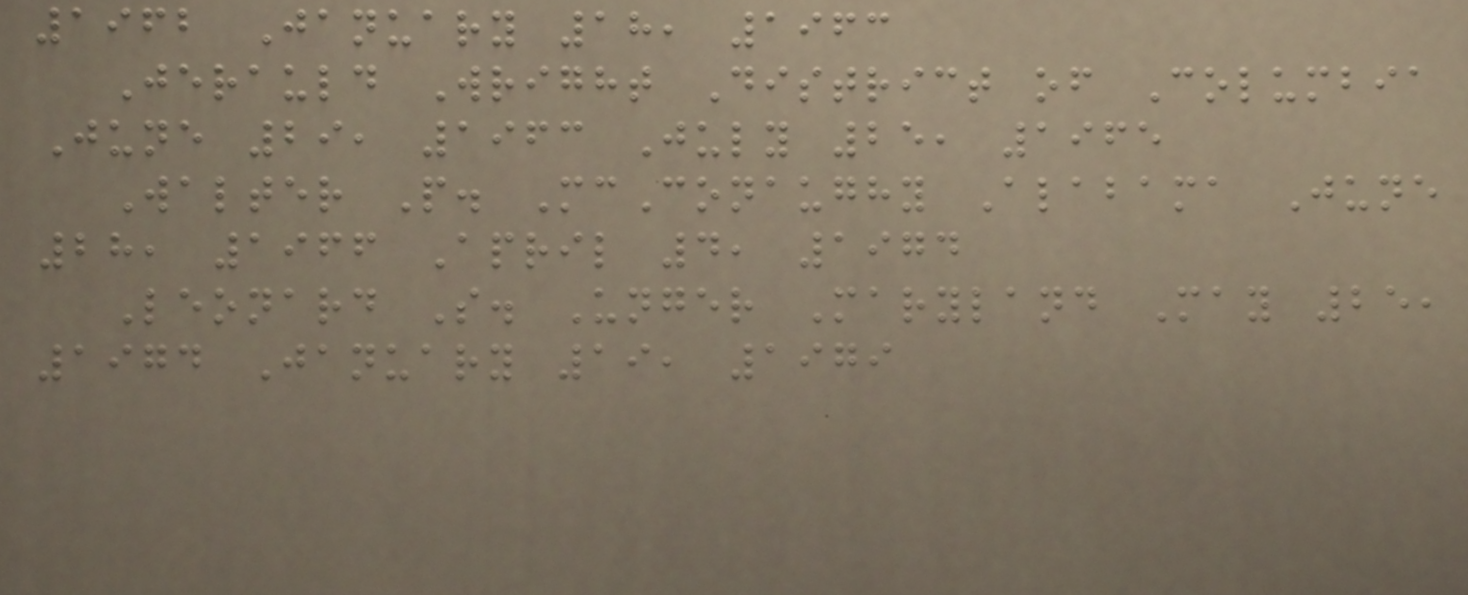1962 January 18, 1963
Jerauld Wright District of Columbia
June 29, 1963 July 25, 1965
Walter P. McConaughy Alabama June
28, 1966 April 4, 1974
Leonard S. Unger Maryland May 25,
1974 January 19, 1979
